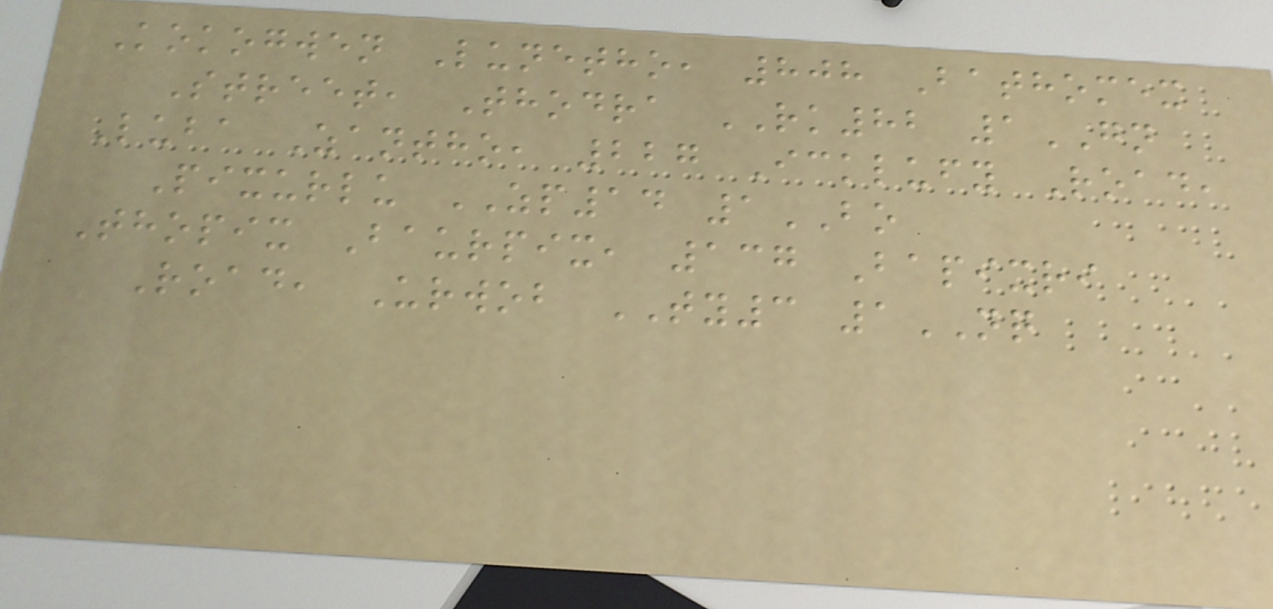Kokogwen Lunetho, 808 Bathomex
Street, Thodra RK82 1GN
Luba Zantho, 227 Icklufy Road,
Pixurlu ZP14 1BO
Thopix Baurpix, 137 Bapixri
Road, Urwob TY3 1NQ
